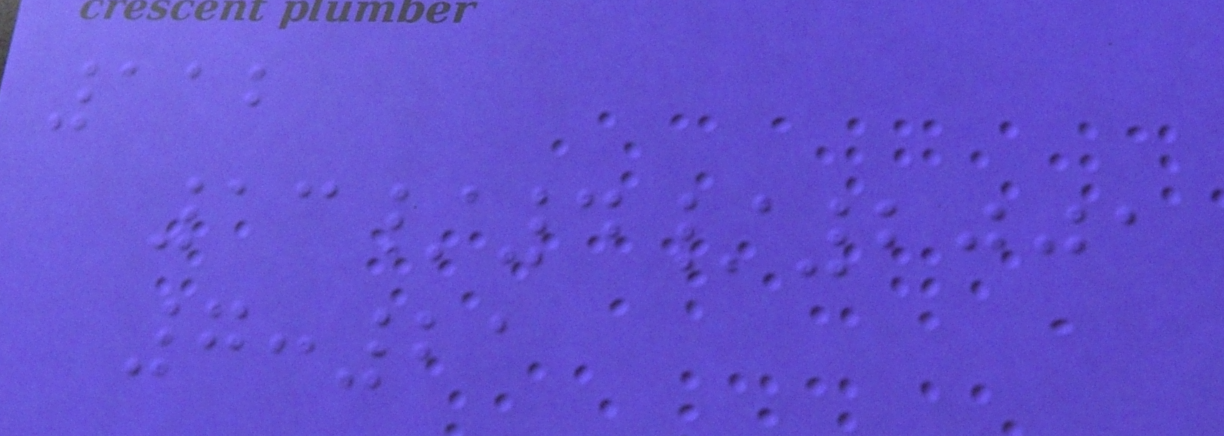112
13/4/2001
7:21
